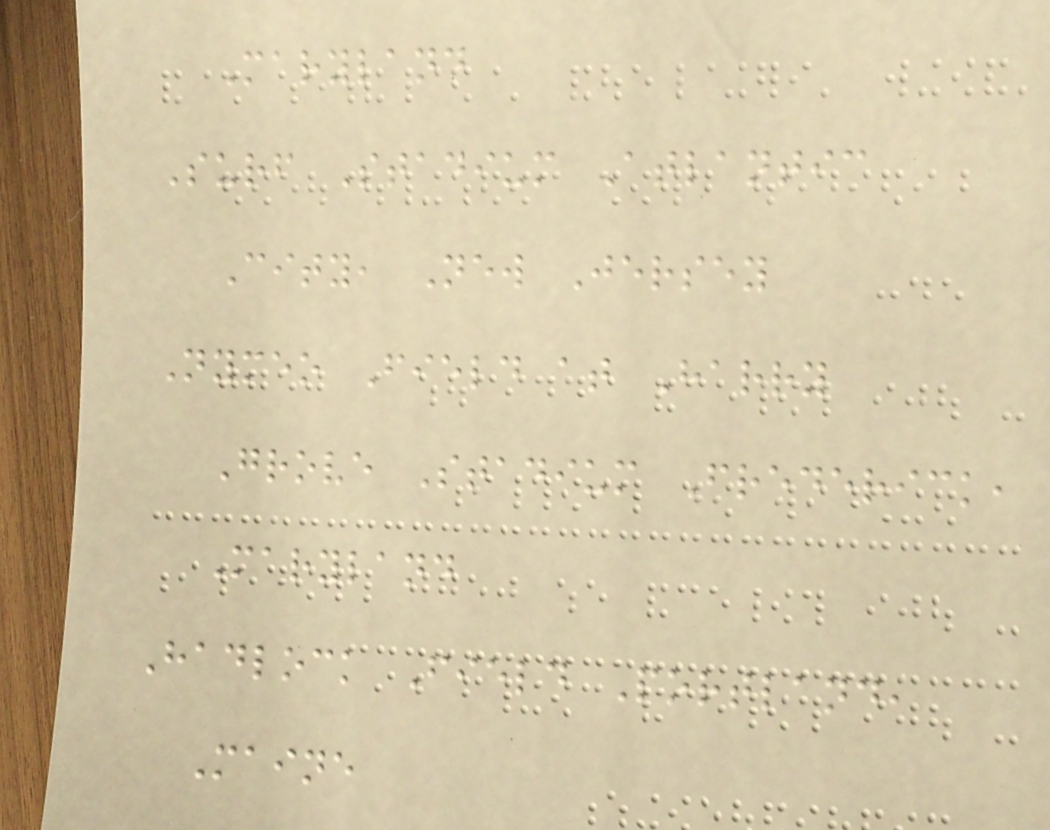Maryland
Surf Stadium Atlantic
City, New Jersey
Nymeo Field at Harry
Grove Stadium Frederick,
Maryland
Hadlock Field Portland,
Maine
